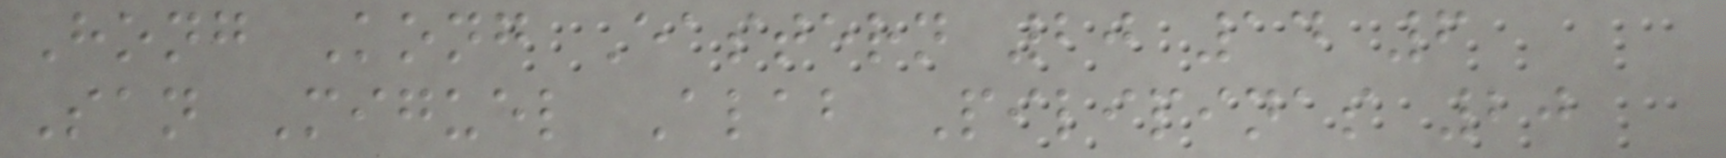Hong Kong Eastern 20 14 6
San Miguel Alab Pilipinas 20
